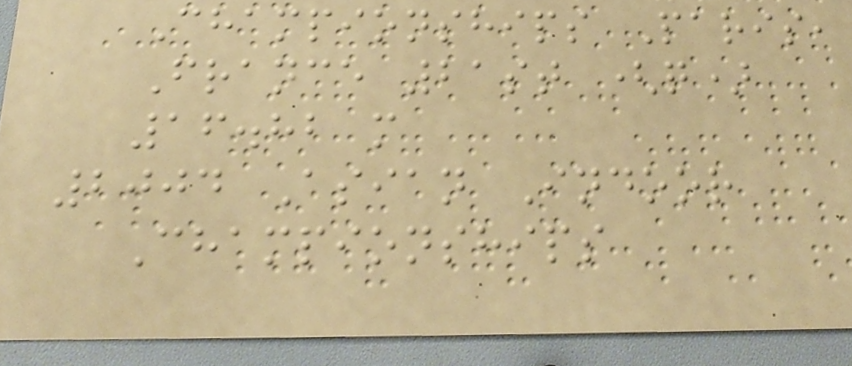Championships Paris,
France 21st (q)
16.82 m
2004 Asian Indoor
Championships
